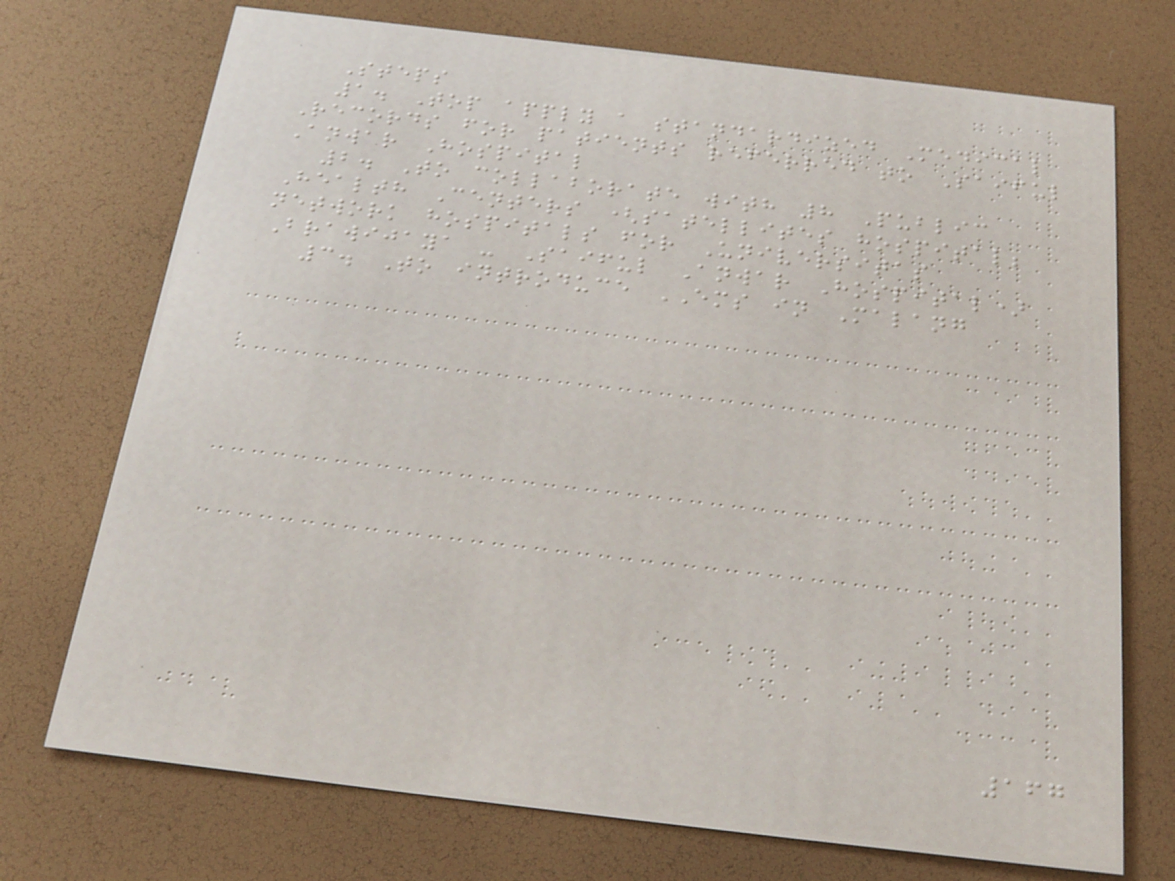Steps
1. Top apply a standardized Medical
Records for patients referred to Saiful
Anwar Hospital
2. To collaborate with 8 Public
Health Centers (satellites hospital;
network hospitals for Universitas
Brawijaya - Saiful Anwar Hospital)
3. To introduce EMS in Malang
167
